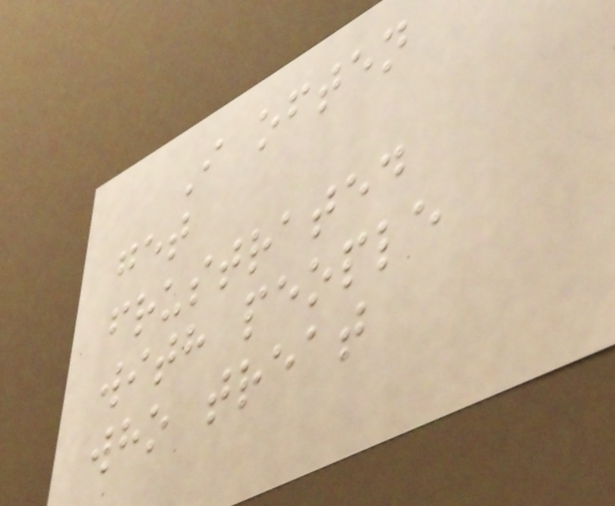I often
get
frustrated
with people
who treat
